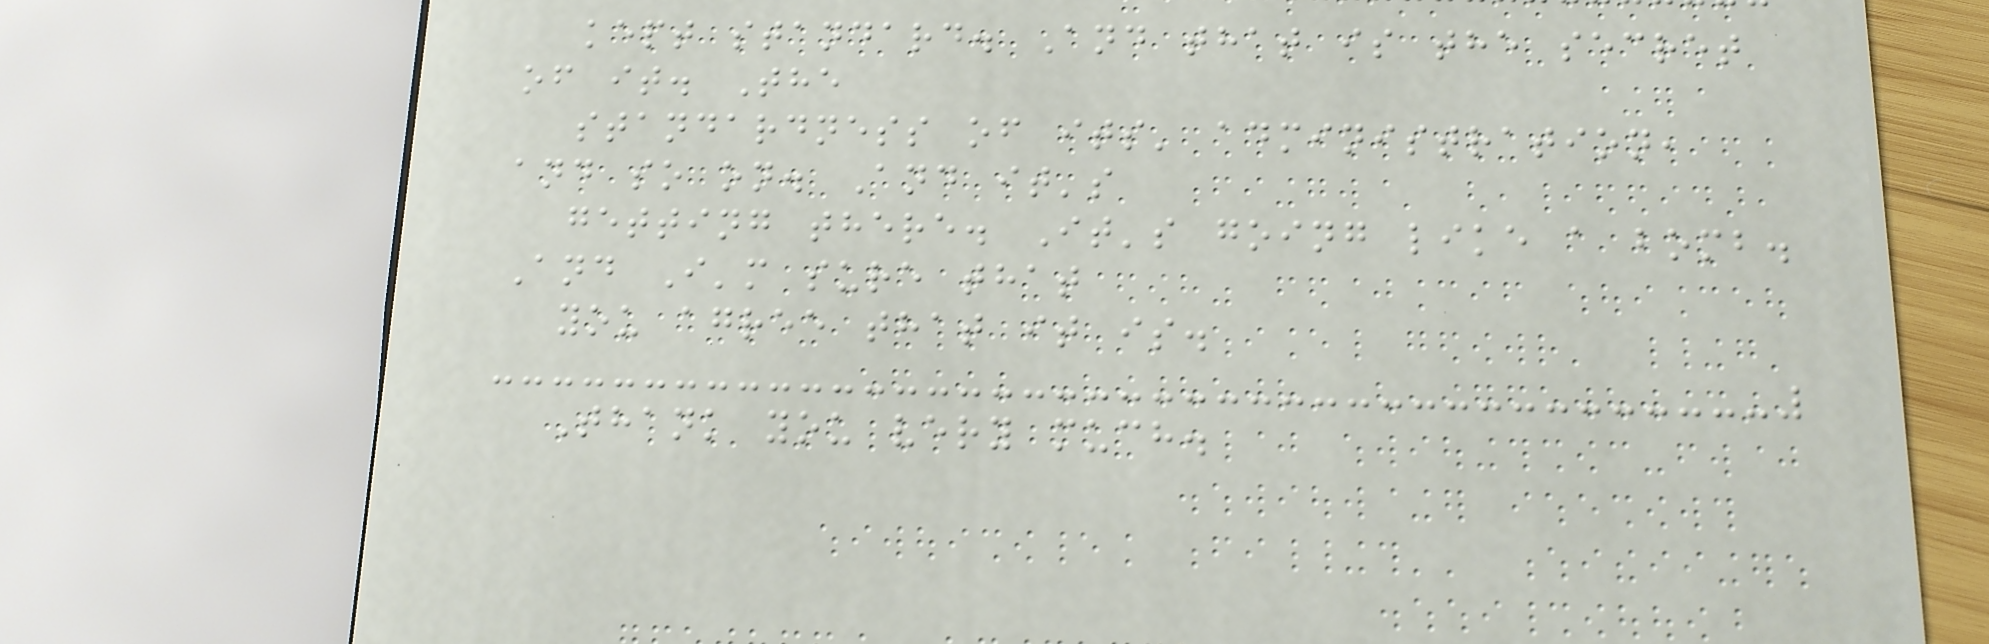kept standard. And that is the secret
of it. The
standardness of its' administration,
and so on. And it's
getting there. It's going like a bomb.
And I'm sure that
you agree that it is.
Thank you very much.
